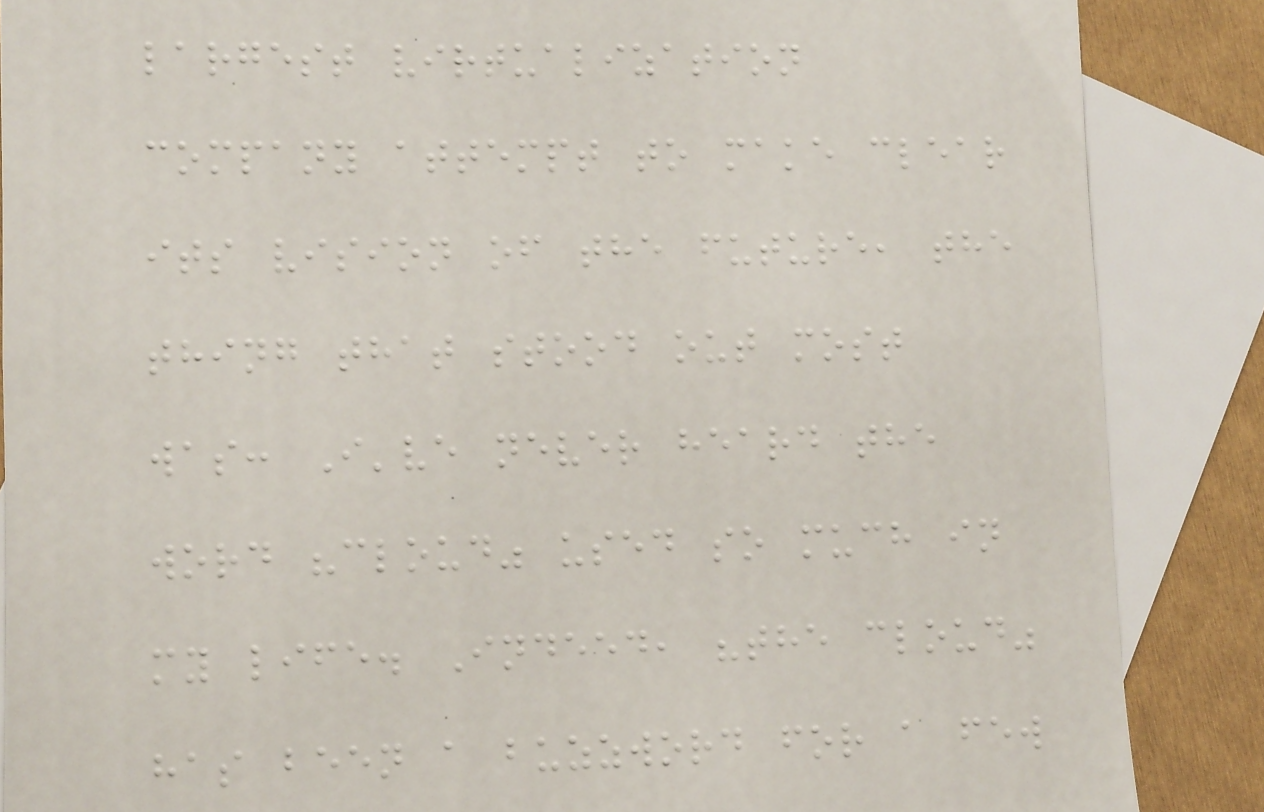largest virtualization
company attempt to make clear
its vision of the future, the
thing that stood out most
was: I've never heard the
word "cloud" used so much in
my life. Indeed, "the cloud"
has been a buzzword for a few
